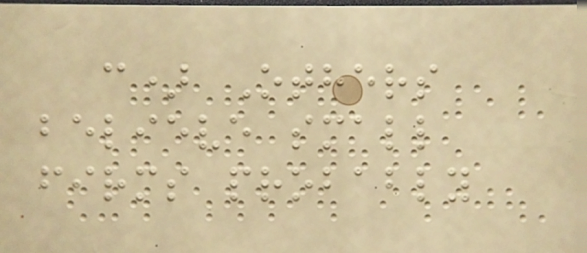c) Others
believe small
firms probably
